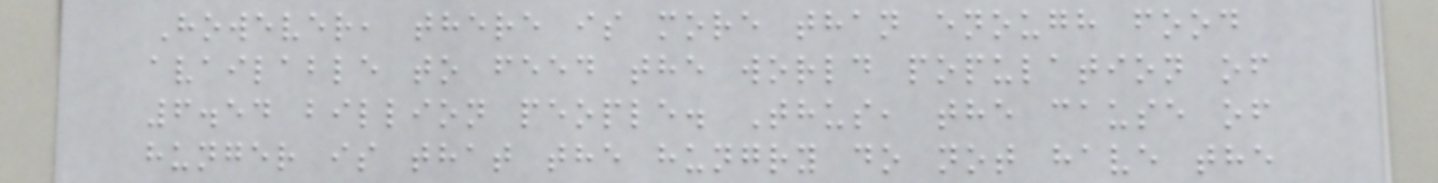However, there is more than enough food
available to feed the world population of
6.54 billion people. Thus, the cause of
hunger is that the hungry do not have the
